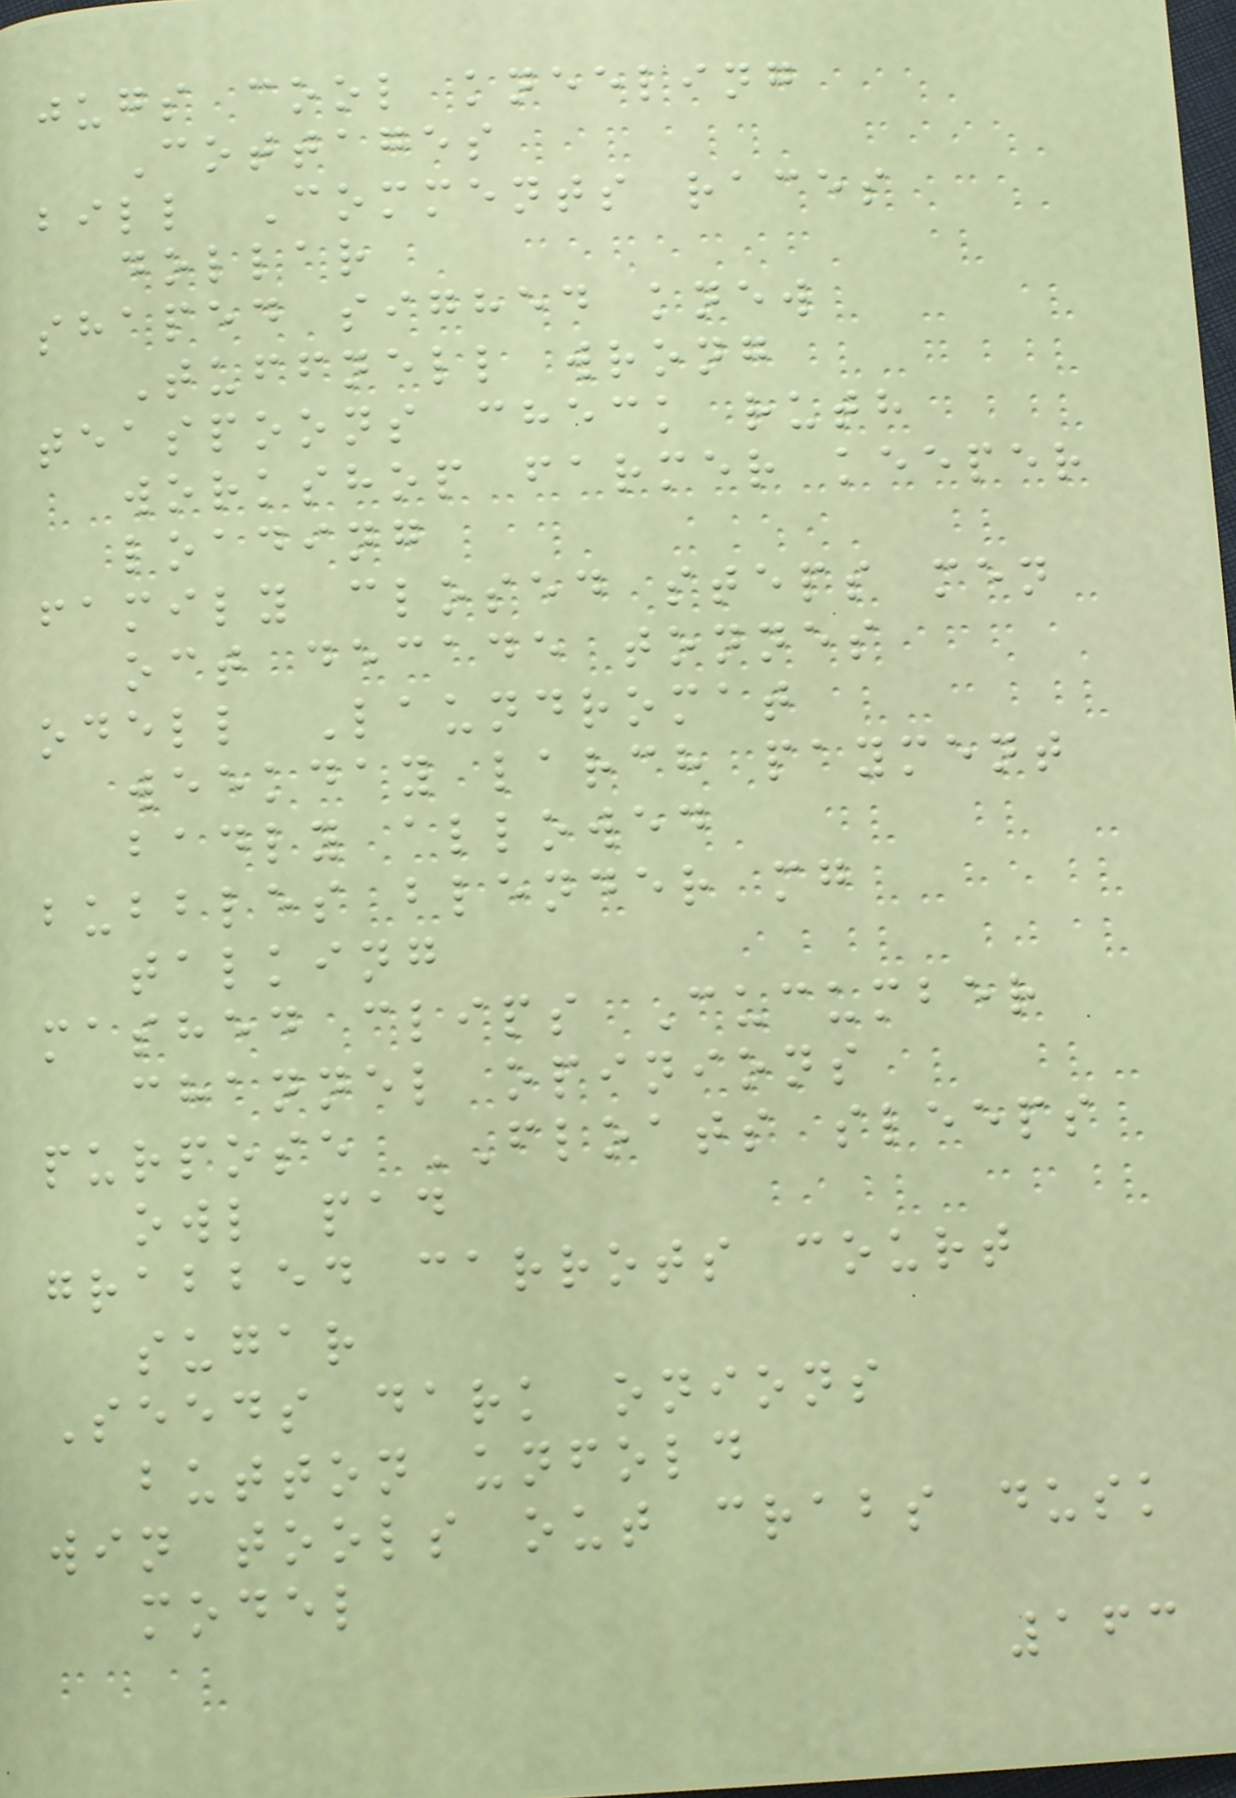jugs cool kneeling
Cottages
bill Comments races
dollar
shaped sighed knew
Tuffnell wrong
teaspoons check ruth
workshop farmer keeper
loading
family closed steps men
oct decade tonnes
odell Laundromat
weekday larch payment
badly allowed
bubbles blender mg
talking
mashed clips Cucumber
channel opinions
purpose FLOATS sleeps
owl pad
grabbed carrots court
sugar
Seeds dark onions
button unfold
win tools out crabs dusk
model
163
